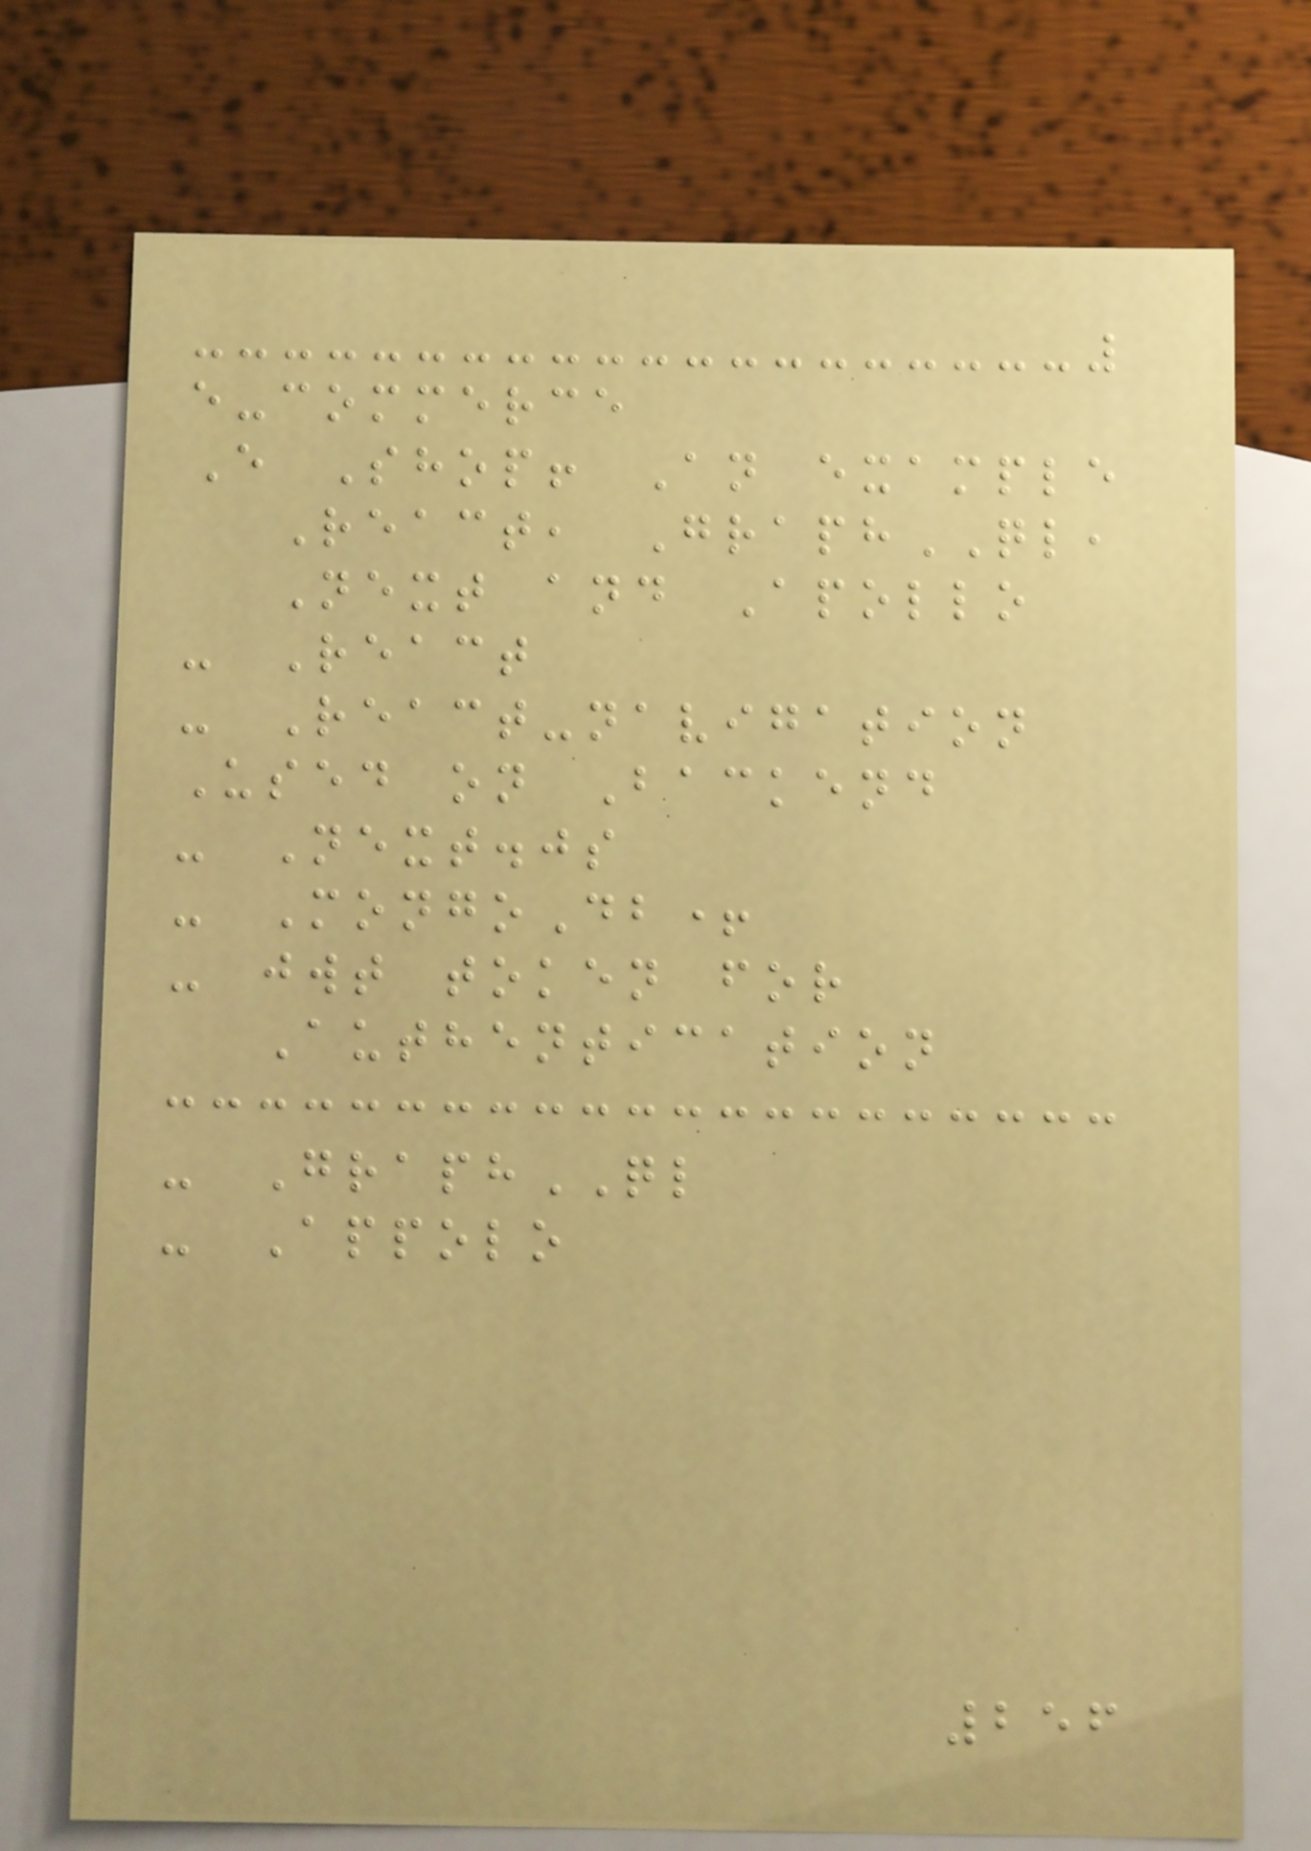e-commerce
E Shop! An example
React, GraphQL,
Next and Apollo
- React
- React-navigation
Used on Backend
- Next.js
- MongoDb+
- jwt token for
Authentication
- GraphQL
- Appolo
256
